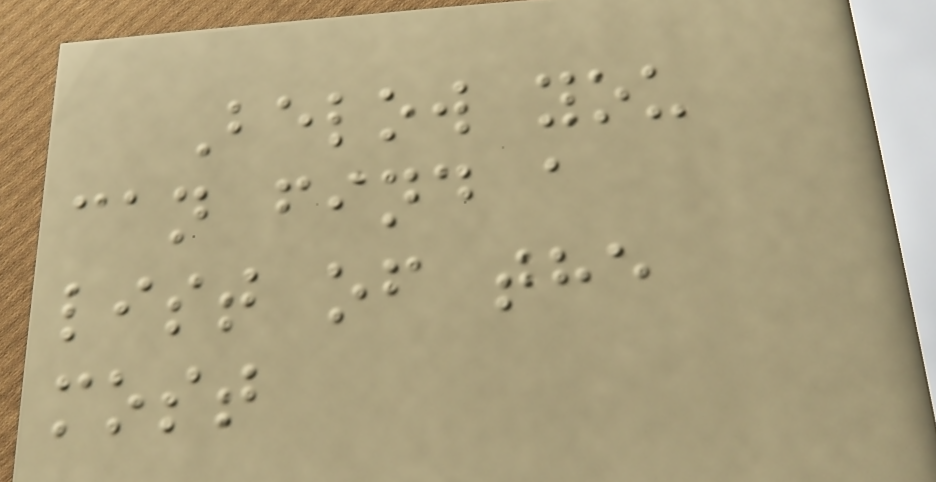Below you
can find a
list of the
most
